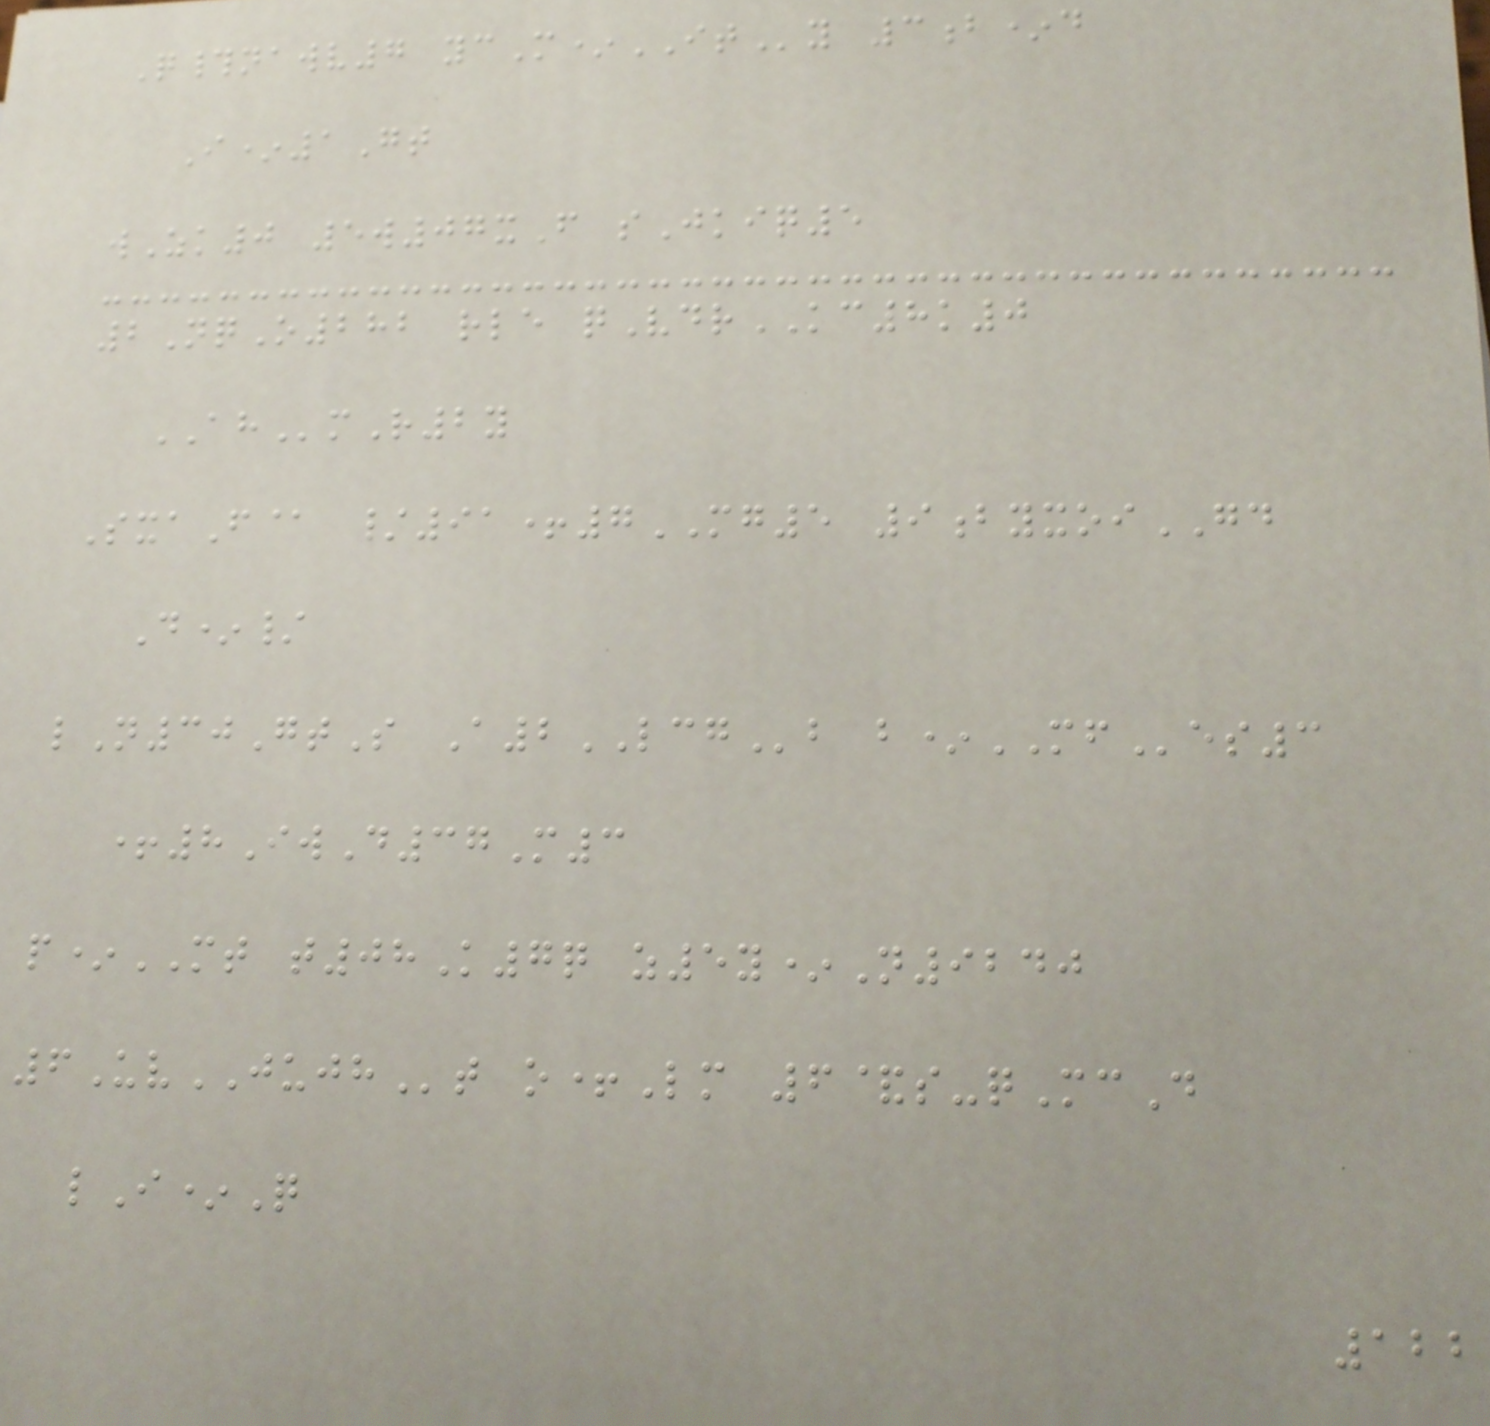Q#nawv7 ycM*ITy 3b*d
I*1Gt
wZk0 5w07xF sJkiq5
2NqO282 rle qVdrKC8k0
AHmR2y
SxaF@ /91+7MG5 9byxoiGD
D*/
lN30GtS A2LCGb b*MFes3
+8IwD37M3
p*MT t08K7q z5y*N9240
6UvJUJHt o+Lm 6&s-qMcD
lI*Q
122
